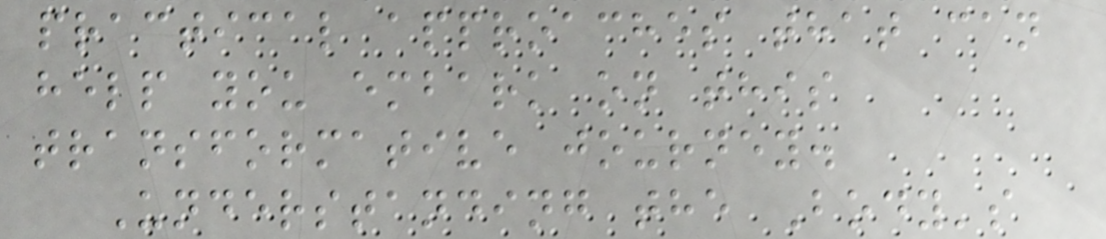practical approaches that can
help you embark on this
transformative journey.
Understanding the Body's
